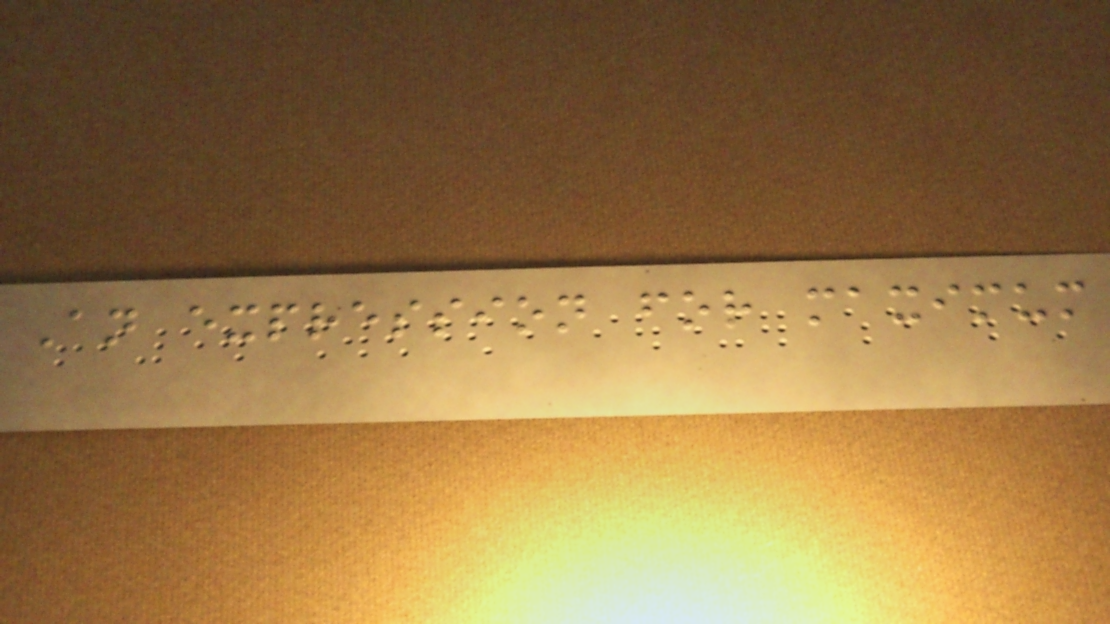An expression for maximum
